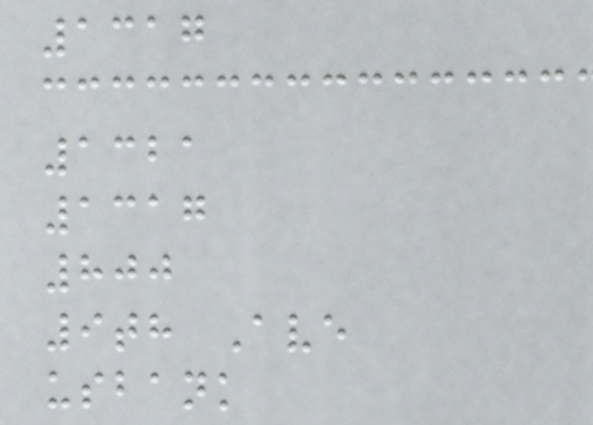1317
1321
1317
800
9th Ave
usbank
